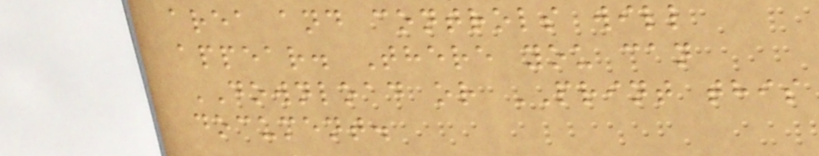area and controls will
appear. There you can
DOWNLOAD or PRINT this
document.
